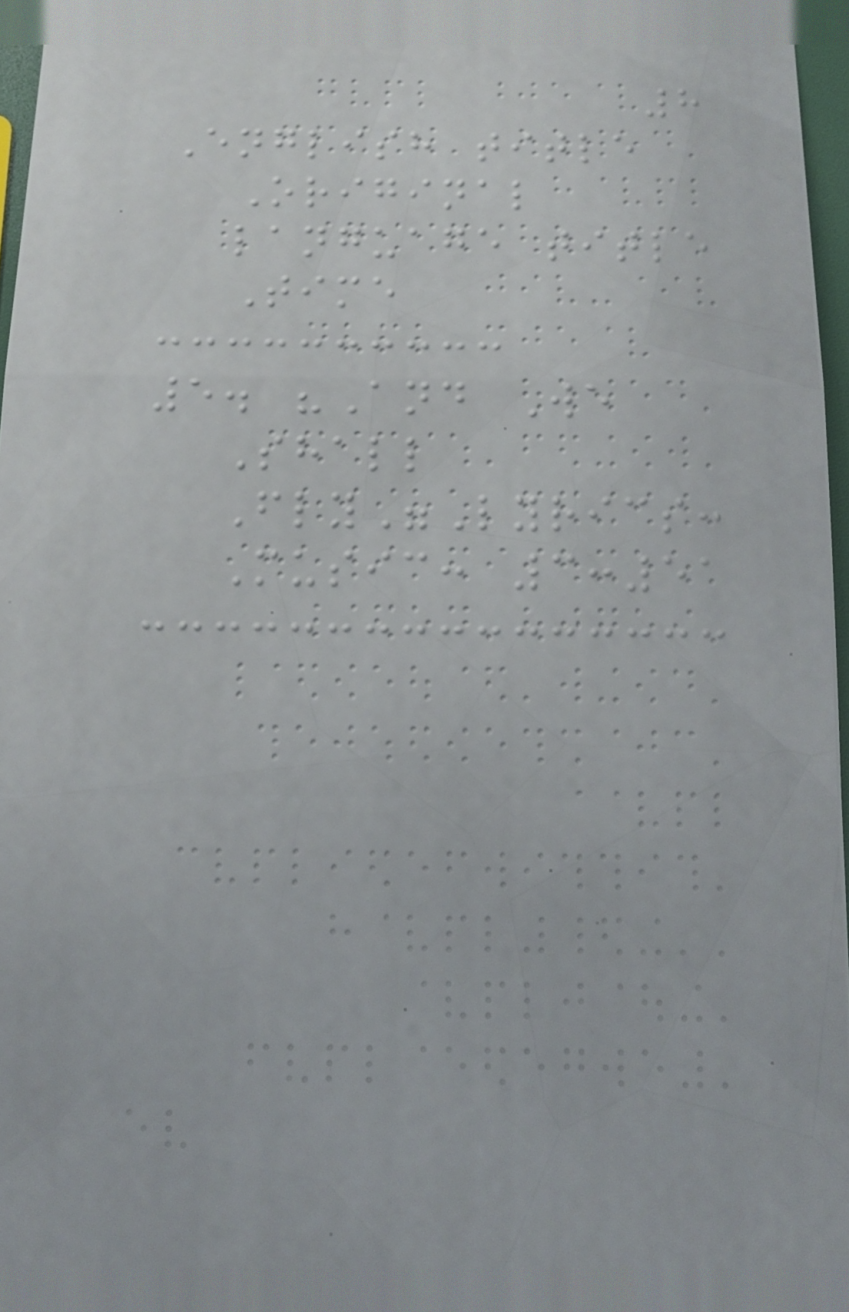8
English title
Original
language title
Time
5. "And We
Shall
Fly"Lyrics:
Music: 3:51
